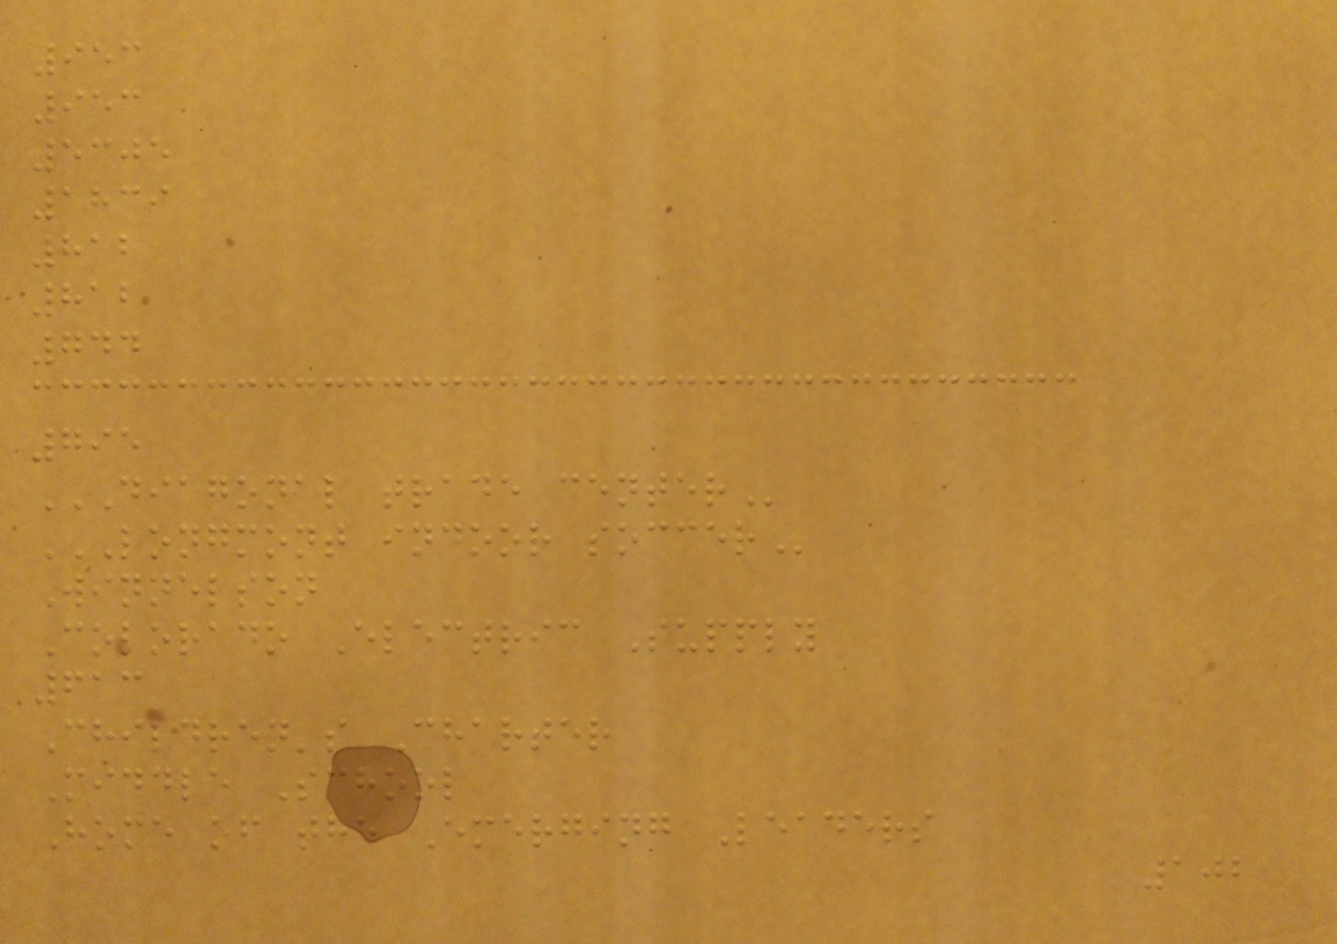953
953
5305
1839
812
812
744
795
DIAGONAL TRADE CENTER
LONGMONT INDOOR SOCCER
Winnelson
Colorado Electric Supply
613
Children's Charter
Middle School
Home of the Emerging Leaders
102
